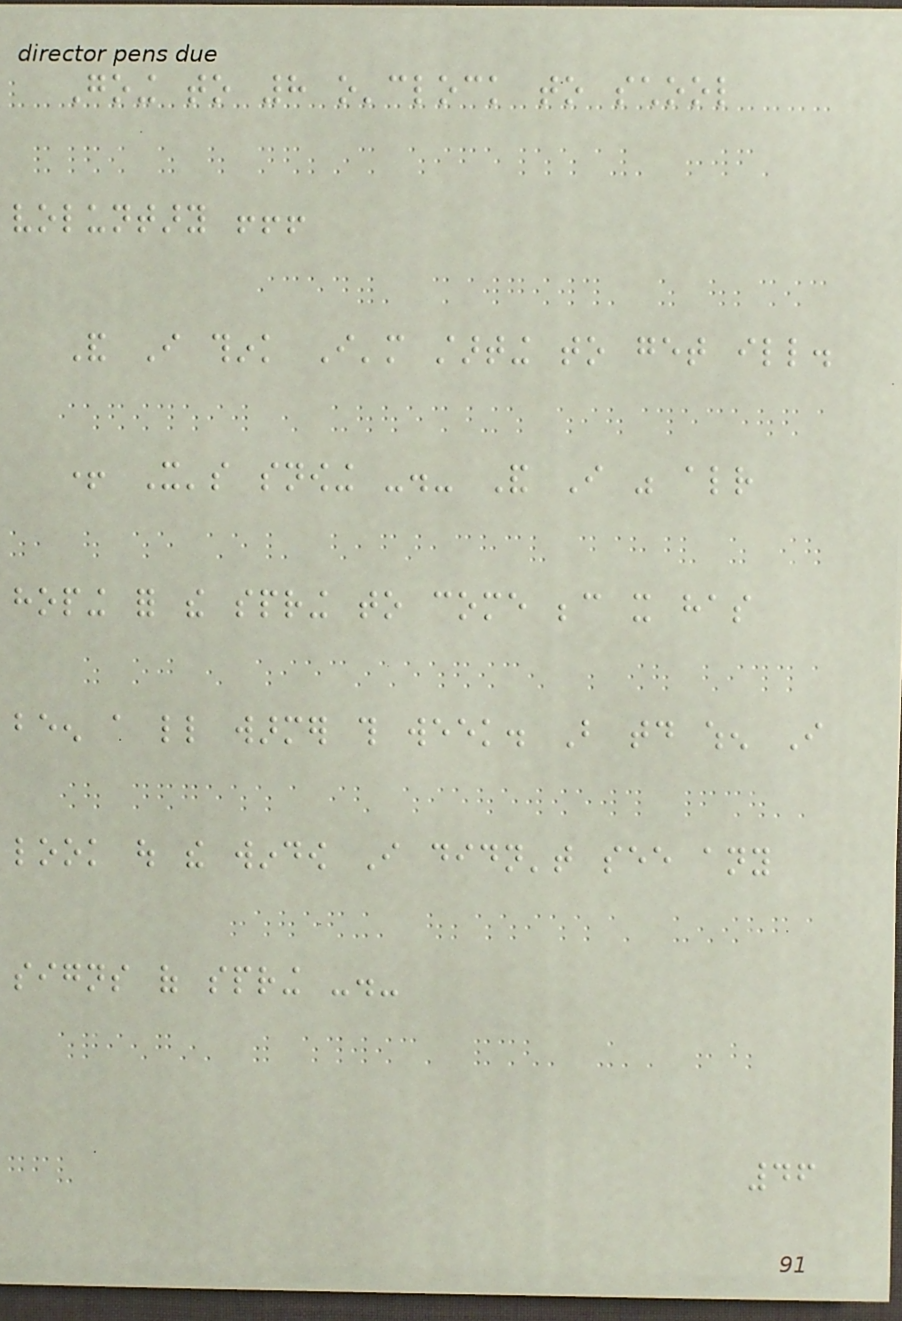Going to 8 o'clock to school
voluntary !!!
And I think I'm starting to get ill.
+ It's snowing -.- And I was already
hoping for the spring to come because it has
been a little warmer this week. But today when I
look out the window I didn't see any
signs of spring -.-
46
